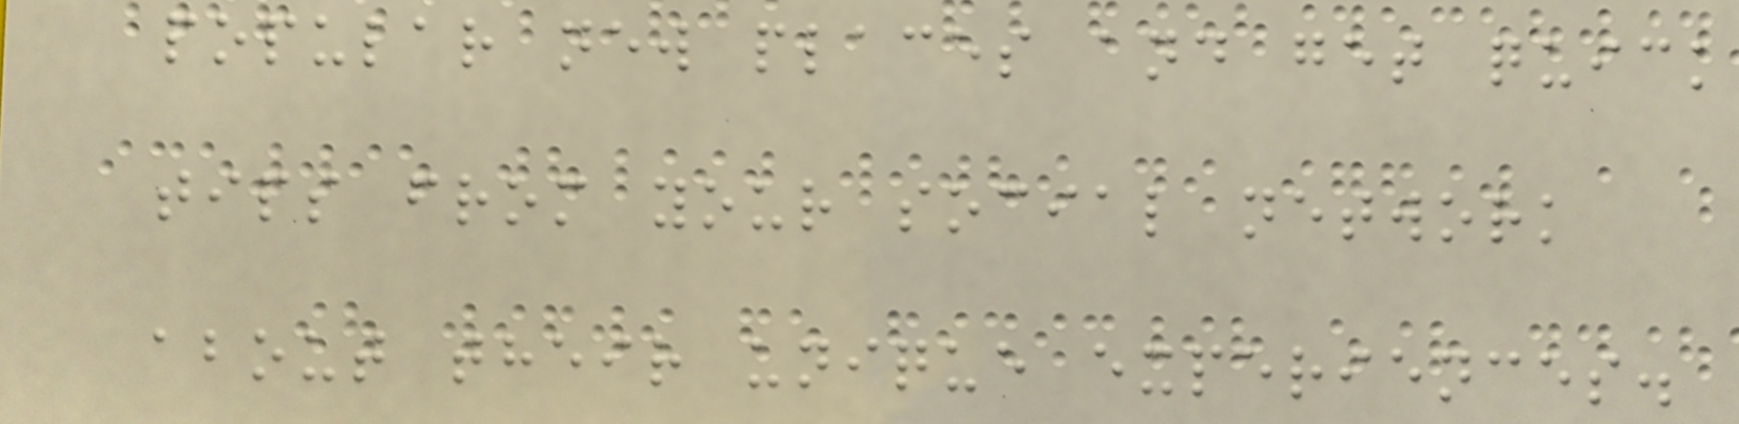popular new places and get quick
tips from your social network
about their unique experiences.
